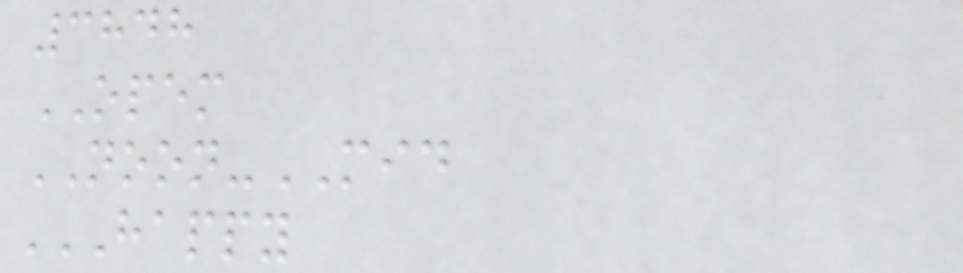3848
OPEM
NOON-MID
HAPPY
